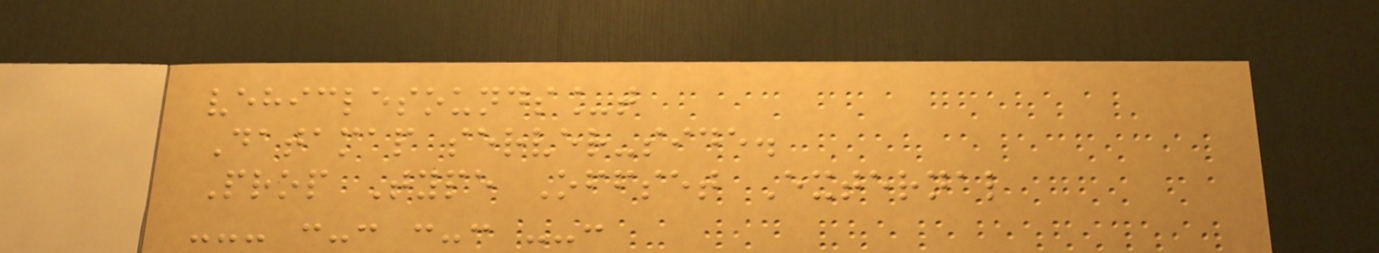vehiclesounds_t
Datamap server-side.
Prop Type Offset External
--- :-: :-: --:
